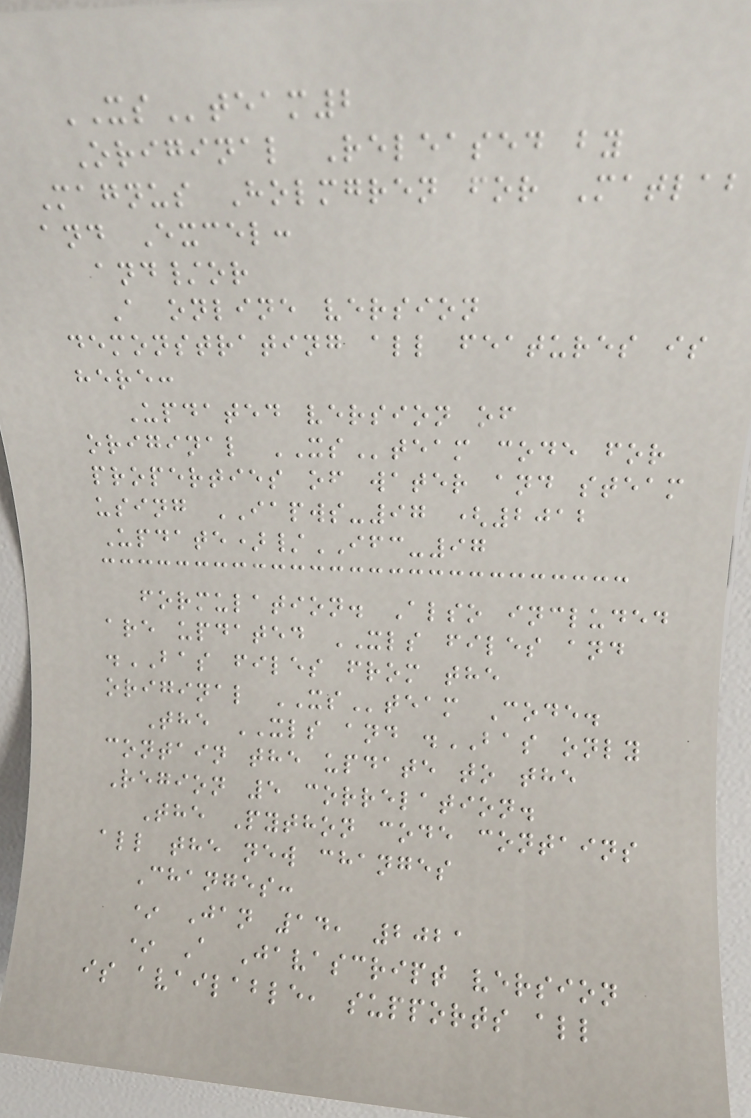XSteam2
Original Released by
Magnus Holmgren for Matlab
and Excel:
and/or
A online version
demonstrating all features is
here:
Updated version of
original XSteam code for
properties of water and steam
using IAPWS-97 (2012
Update)/IFC-97
formulation. Also included
are updated XLS files and
.BAS files from the
original XSteam Code.
The XLS and .BAS only
contain the update to the
Region 5 correlation.
The Python code contains
all the new changes
Changes:
* Jan 14, 2021
* A Javascript version
is available, supports all
